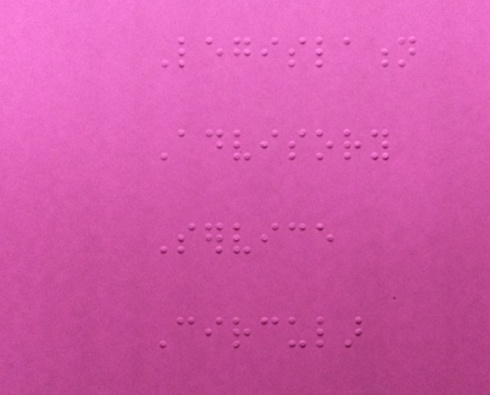Legislation
Advisory
Service
Circular
